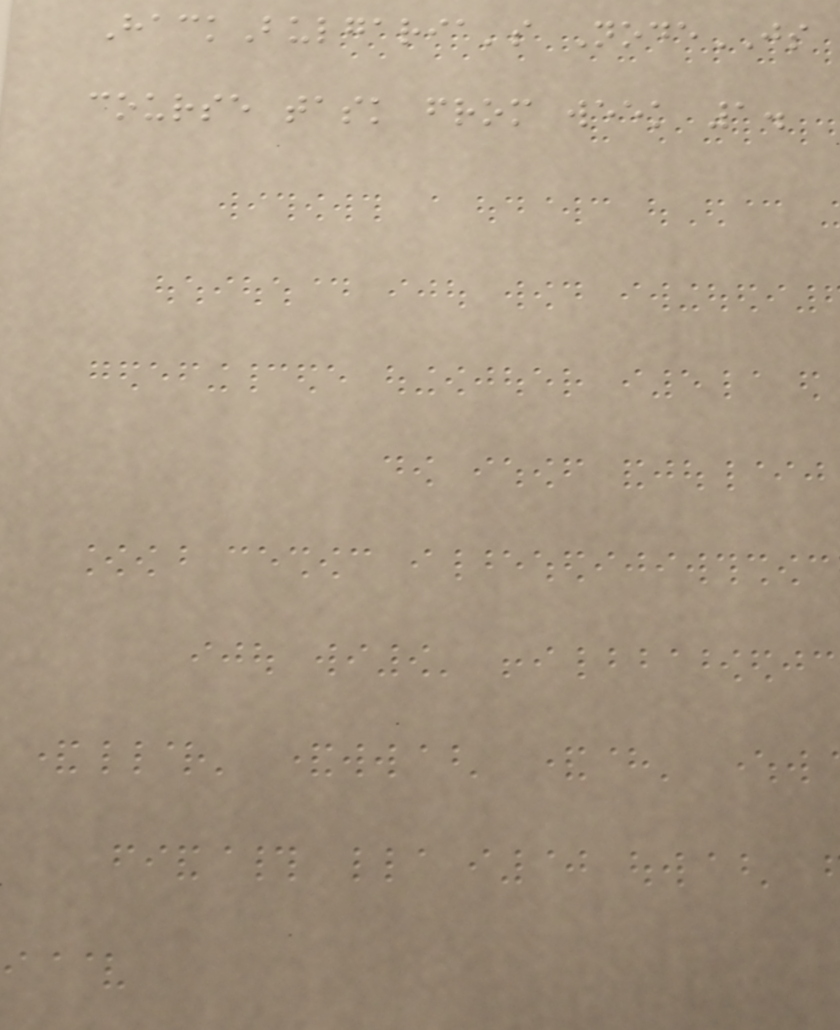HackBulgaria's NodeJS
course task from week 1.
